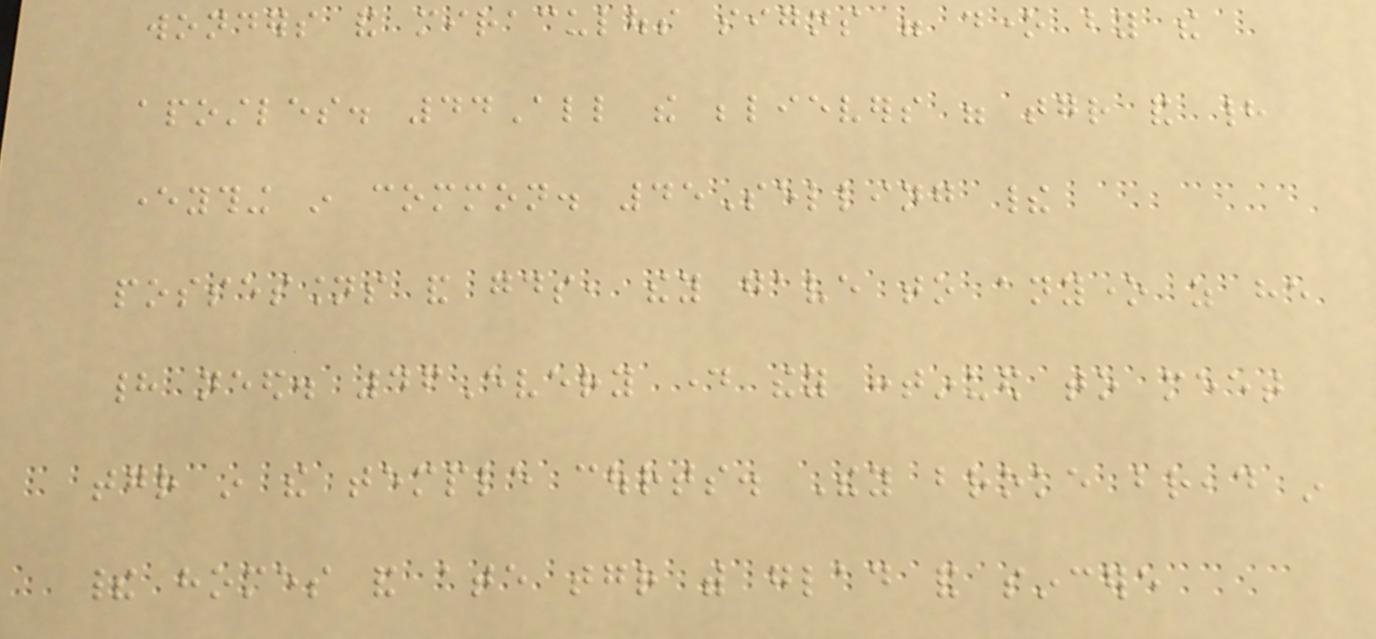wonders and miraculous signs were done by the
apostles. 44All the believers were together and had
everything in common. 45Selling their
possessions and goods, they gave to anyone as he
had need. 46Every day they continued to meet
together in the temple courts. They broke bread in
their homes and ate together with glad and sincere
